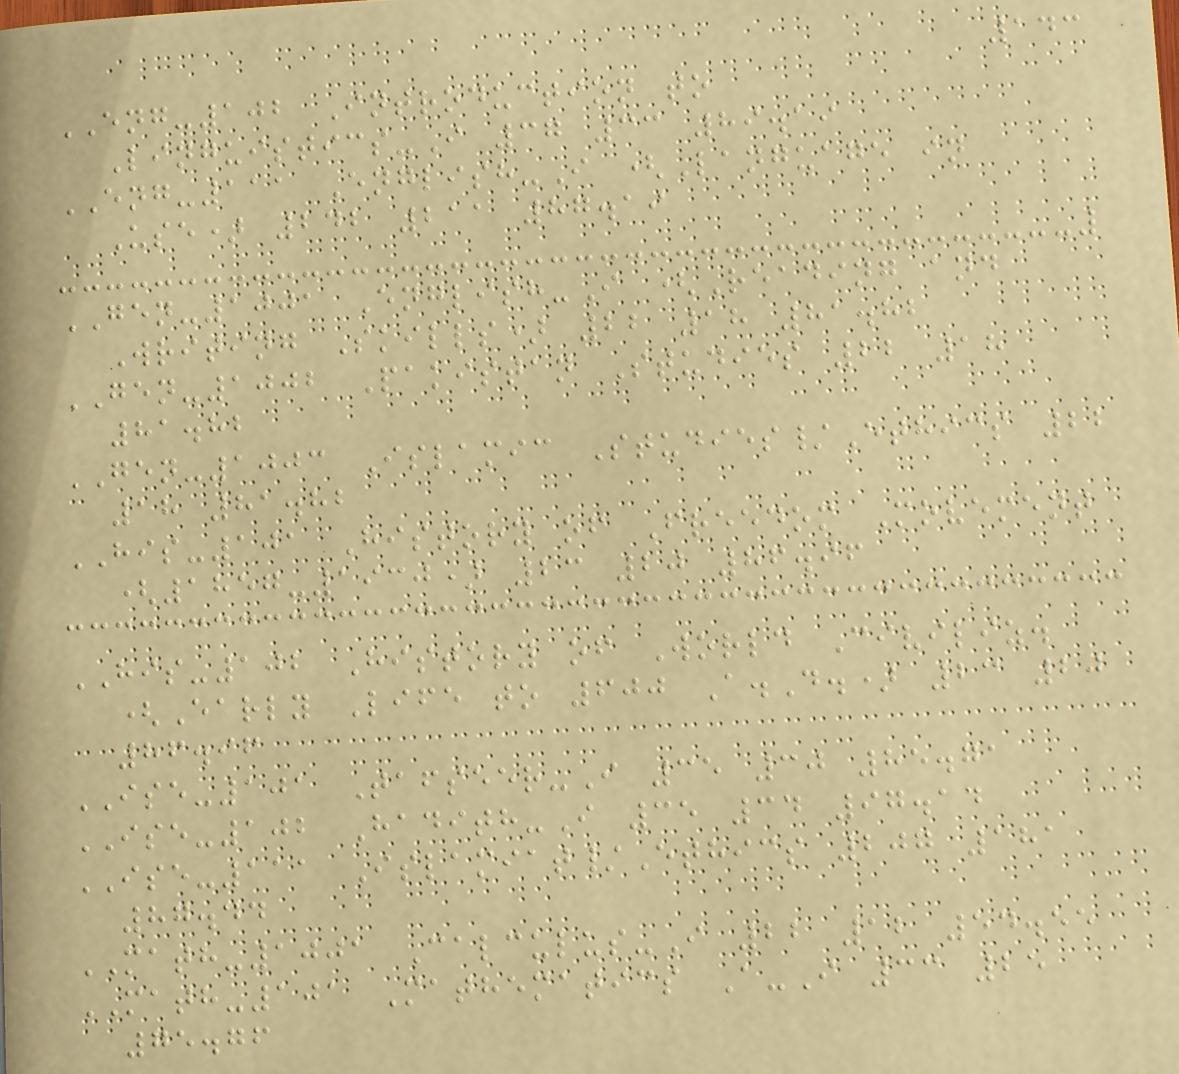143
ENG-102 Introduction to
Linguistics-I 37 33 89.19
ENG-111 English-I (Language in
Use) 242 211 87.19
GEN-1001 English-I (Reading and
Writing Skills) 22 18 81.82
GEN-1002 Pakistan Studies 22 18
81.82
GEN-1003 Islamic Studies/Ethics 22
18 81.82
HIS-101 History of Freedom Movement
(1857-1930) 23 20 86.96
HIS-102 History of World Civiliz.
(Early Life to 600 A.D.) 23 20
86.96
ISE-101 Tafseer-I 35 30 85.71
ISE-102 Hadith-I 35 34 97.14
ISE-111 Islamiat/Ethics 207 181
87.44
MATH-1001 Calculus-I 22 12 54.55
MATH-101 Mathematics A-I 33 25
75.76
